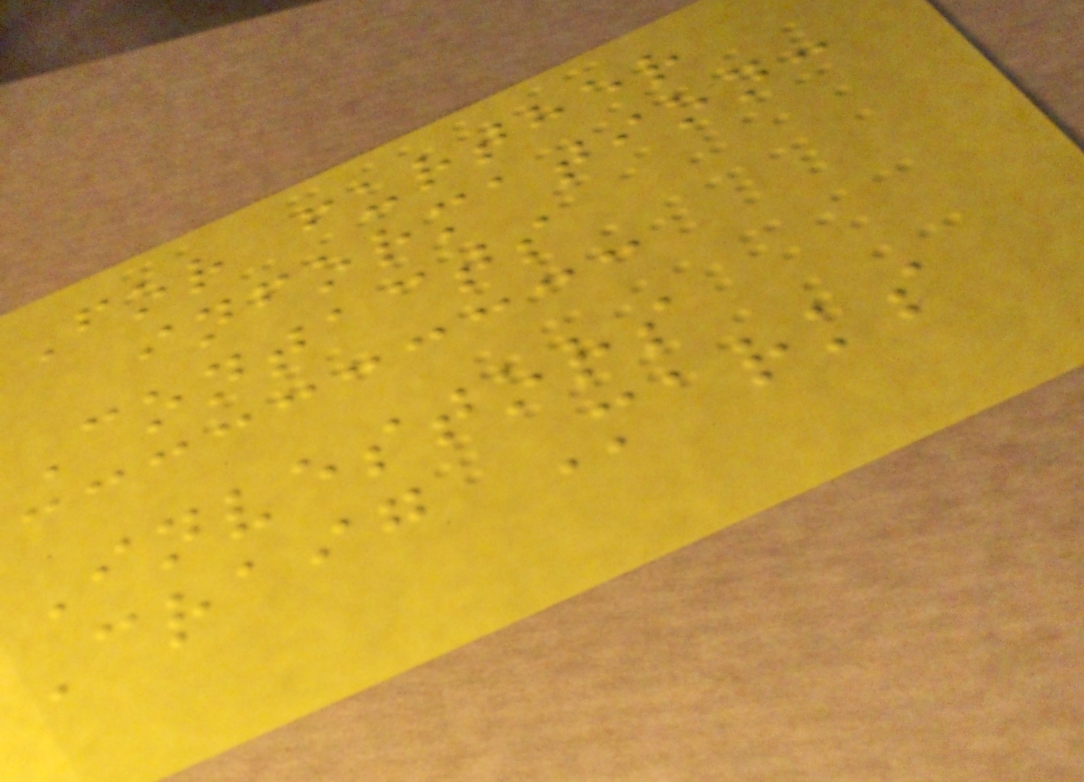For further
information:
Contacts
Investors
Craig Marks
